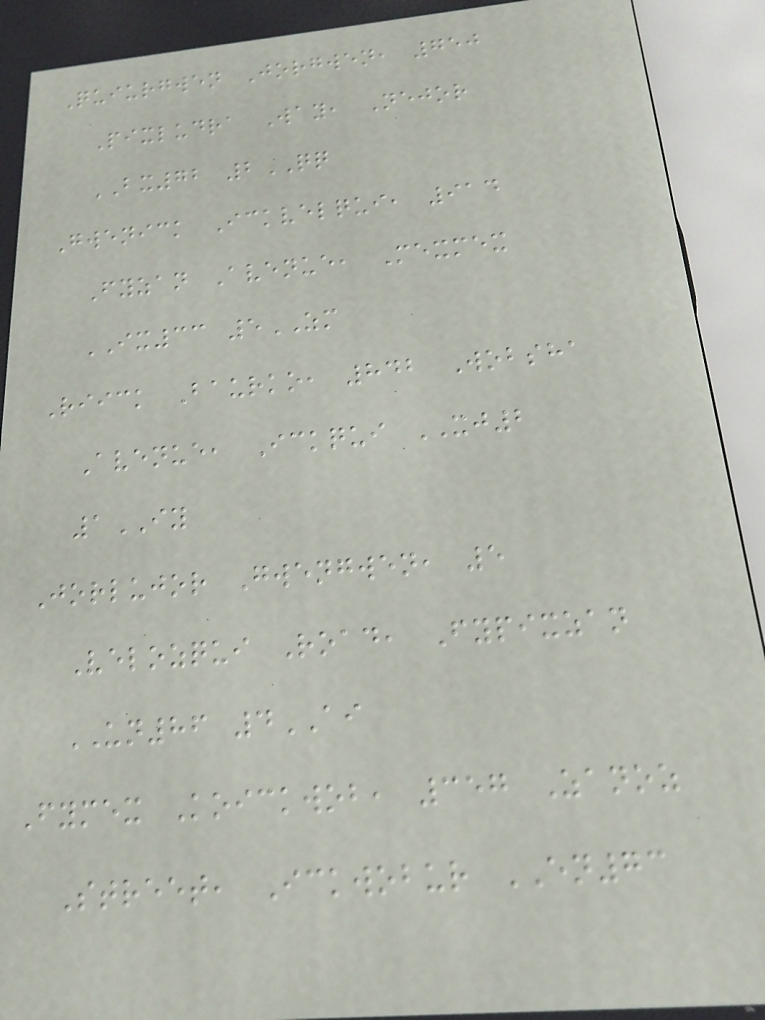Quiurgwen Jorgwen, 750
Pixludra Way, Nejor
BX72 2QQ
Gwenick Ickvelqui, 914
Fyzan Avenue, Mexmex
IX33 5ZM
Riick Baurko, 842 Wobsha
Avenue, Ickqui XJ2
1IY
Jorlujor Gwengwen, 5
Velozqui Road, Fypixzan
UN86 4AI
Fymex Koickwob, 357 Zanoz
Street, Ickwobur EN73
